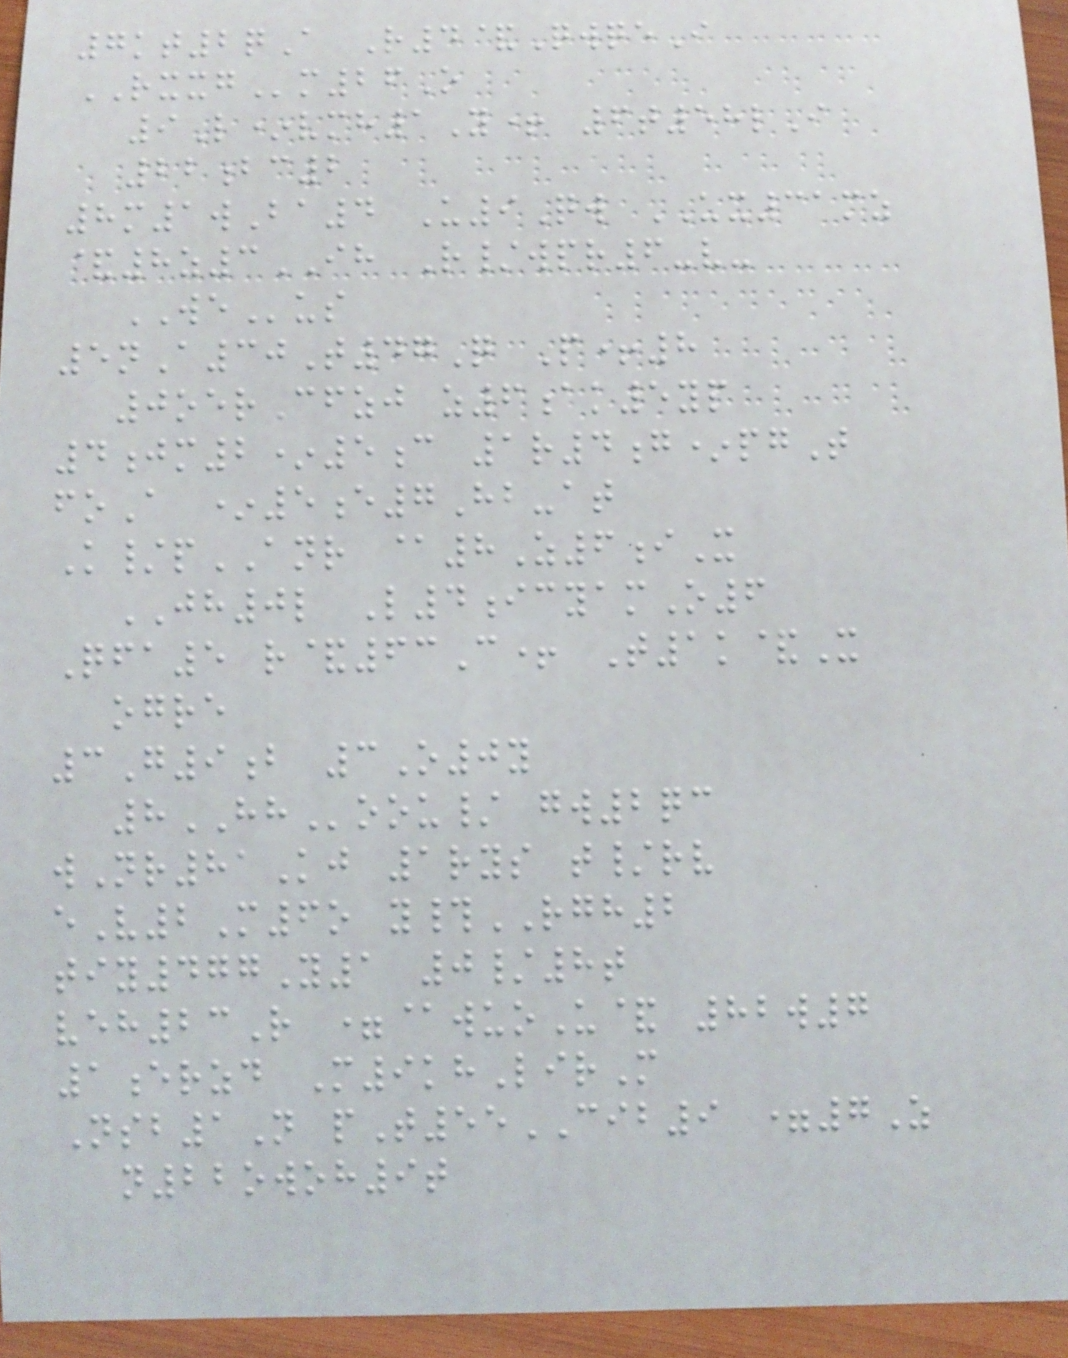7kt2qA R4&QwqeI
RXXGm26O
9L*vmh1Y+ 6t58lI
22bc2
8m1wBa4 U9Qw UX31mz
&8z3IH R/wpr6-v-
WEus
5nA30T47Q P+8
0oerCfzj z6ak5yp
4jm2*5c 1r4g*pgT
foA *5e7Hb-at
K/pANR @8Z6iX
JH0l L4icyamO6
Qfa5 r&63C+ T1k&X
ogre
3G9b 3O0y
8HHoou/ gw2qc
wNr81Kj 1rys t/rv
eV2M6o y#RGH2
tiy477Y1 0/8t
veh23R =@wuoU& 82w7
1erzd M9khLirM
Nsb1N pT55CIB9 =7Z
n22owoh9t
